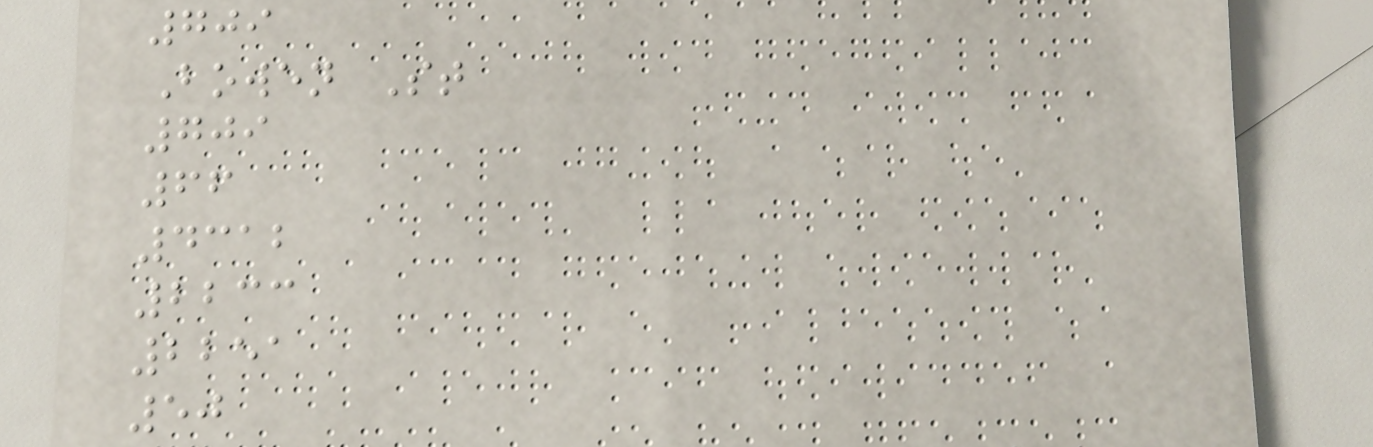709
Bowen St
709
66
4312
2233
2251
50
